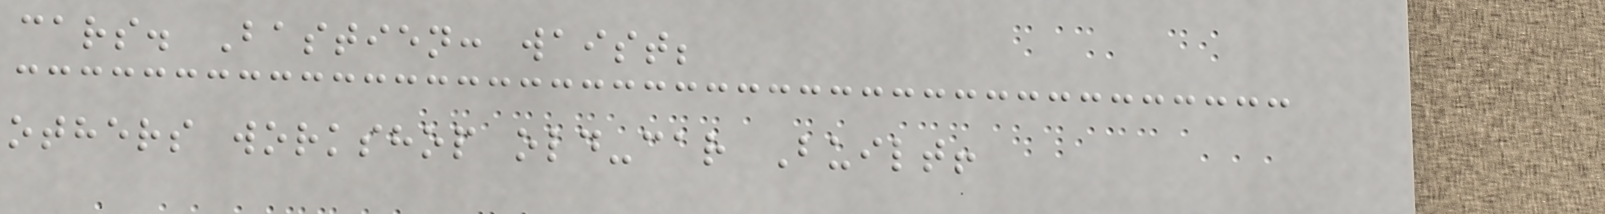cars. Bastien: waist;
others workshop old-car Built!
